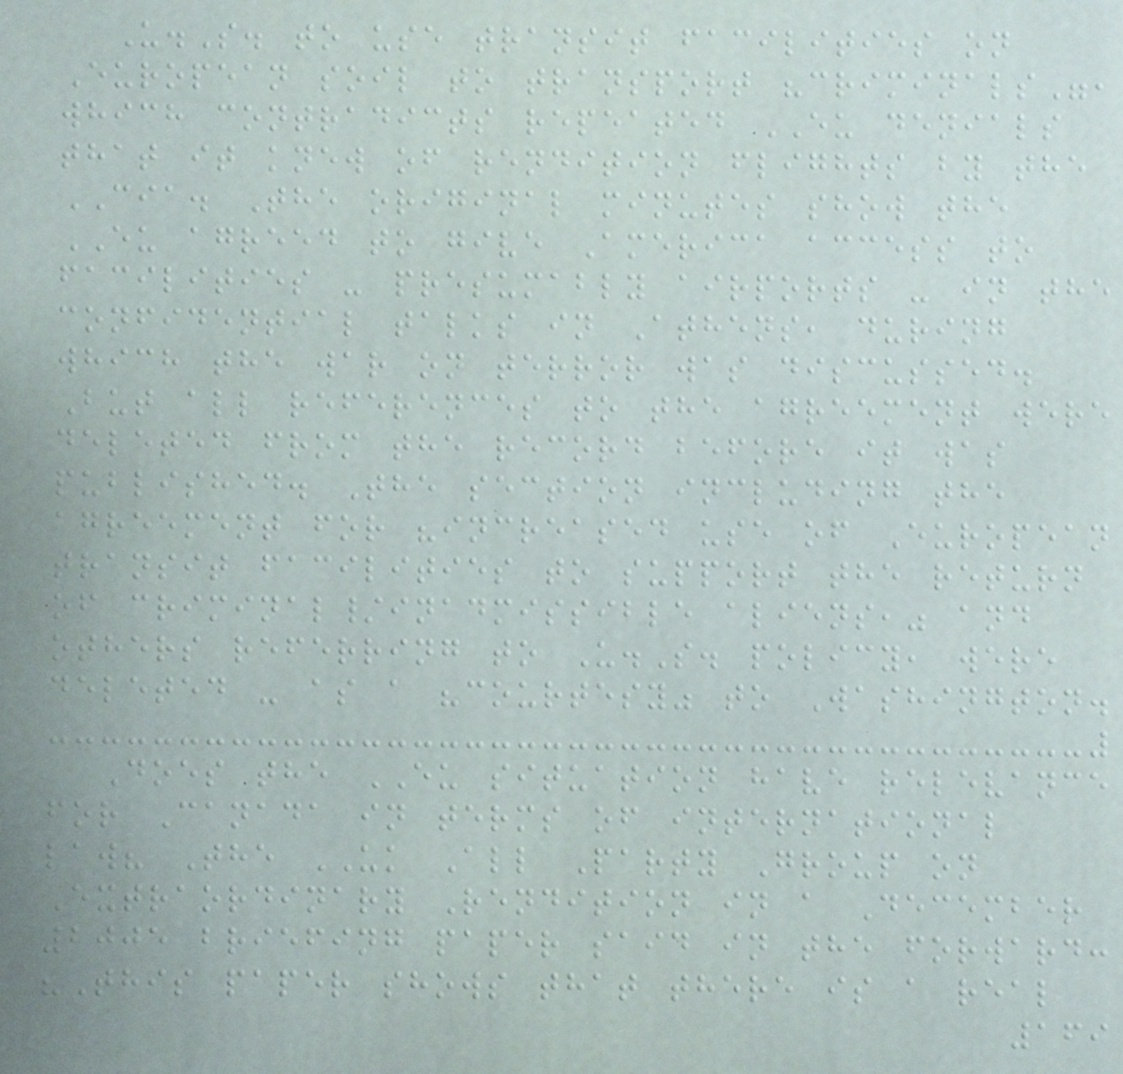U.S. to use transit facilities on
European soil to transport "criminals",
which contradicts repeated EU denials
that it knew of rendition flights by the
CIA. The original minutes show the
EU agreed to give America access to
facilities - presumably airports - in the
confidential talks in Athens, during
which the war on terror was discussed.
But all references to the agreement were
deleted from the record before it was
published. The section including the
agreement for "increased use of European
transit facilities to support the return
of criminal/inadmissible aliens," and
others referring to U.S. policy, were
deleted - as a "courtesy" to Washington.
Does the EU situation have relevance
for Canada in terms of international
law? The UK All Party Group on
Extraordinary Rendition in a December
2005 briefing paper said in the forward:
"This paper shows that there is a real
169
